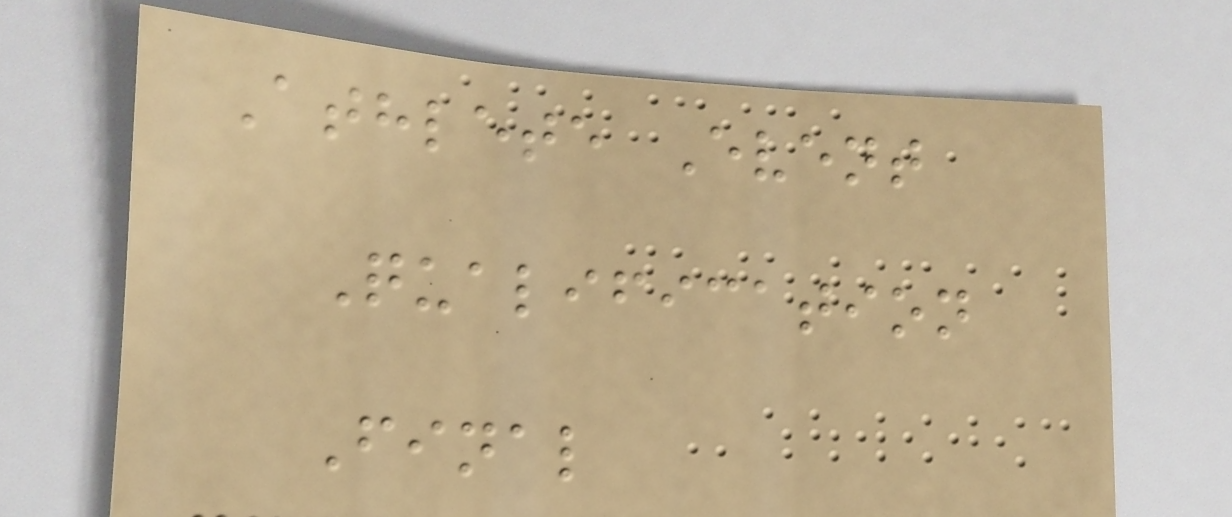Athlete Event
Qualification
Final
